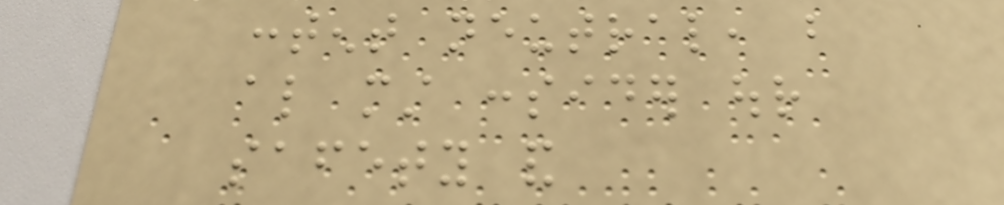content neutral, but
also must consider our
safety and
